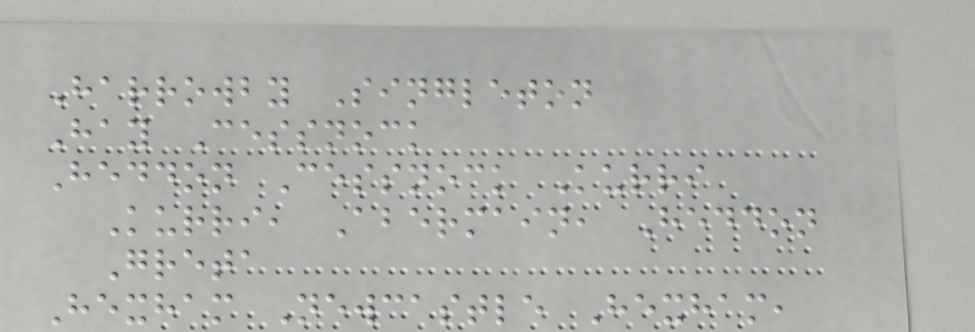Harrowby Singleton
Hay Cessnock
Heddon Cessnock Kurri
Kurri, Abermain, Heddon
Greta
Hexham Newcastle Hexham,
